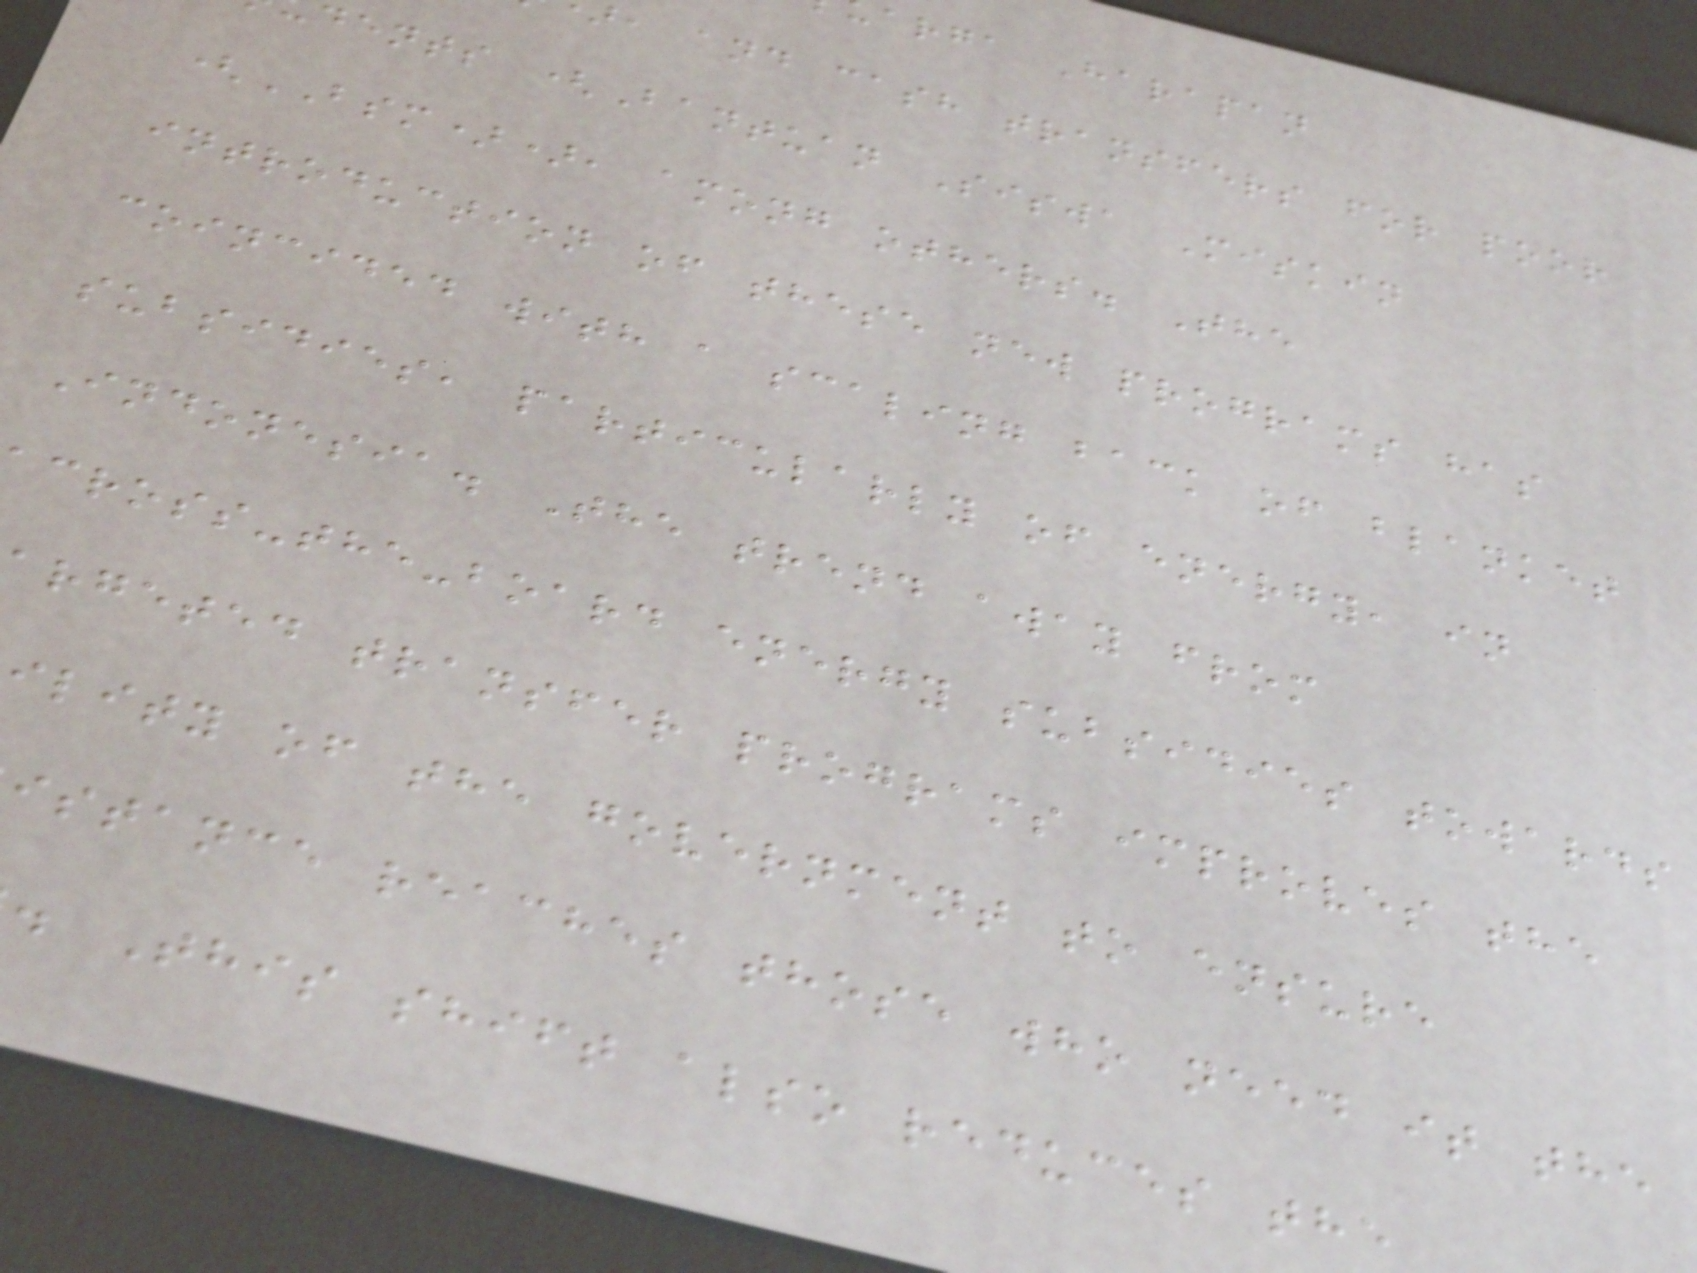arga Harapan
, and cash transfers for poor
dents (Bantuan Siswa Miskin
(BSM)), among others. The
introduction of these new programs has
coincided with a scaling back of blanket
subsidies, particularly of energy, in
Indonesia. The trend away from
cross-the-board energy subsidies towards
argeted transfer programs improves the
ility of the government to ensure
istance reaches those who need it the
. This shift also reduces the
